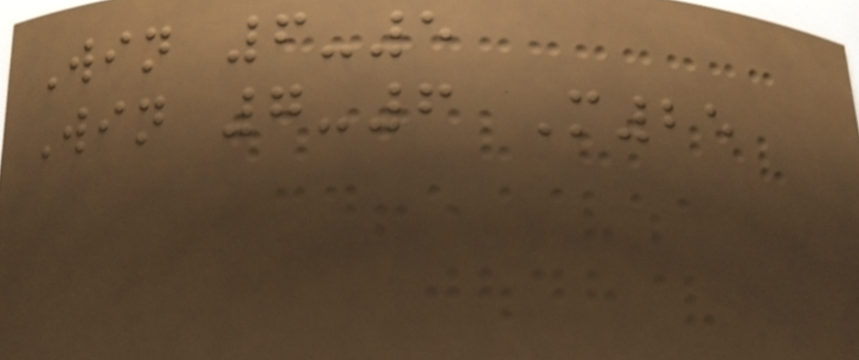Win 6-5
Win 7-6 M25
